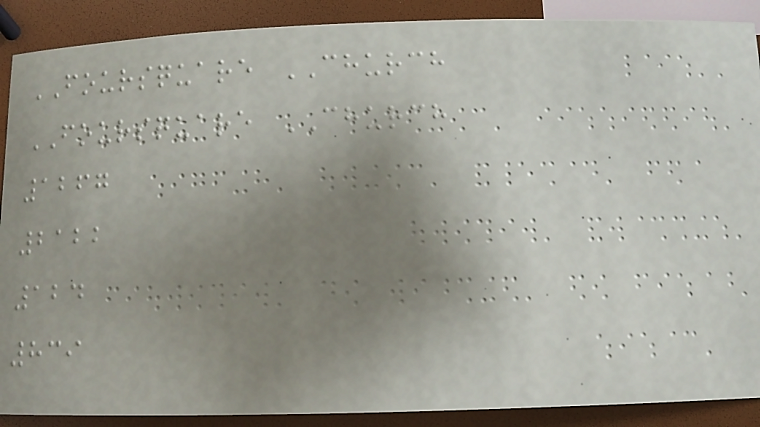FOURSQUARE CHURCH
FOURSQUARE CHURCH
1267
2122
124
839
